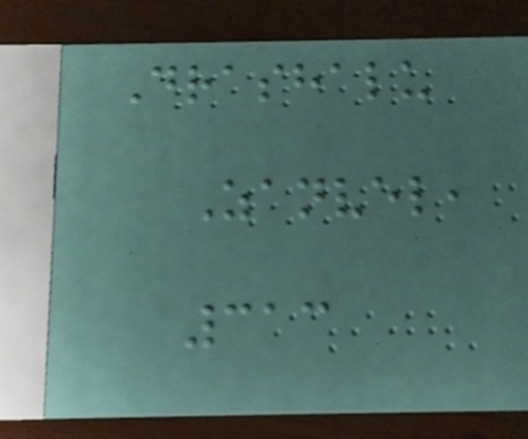Drashalu
Zanvel,
313
